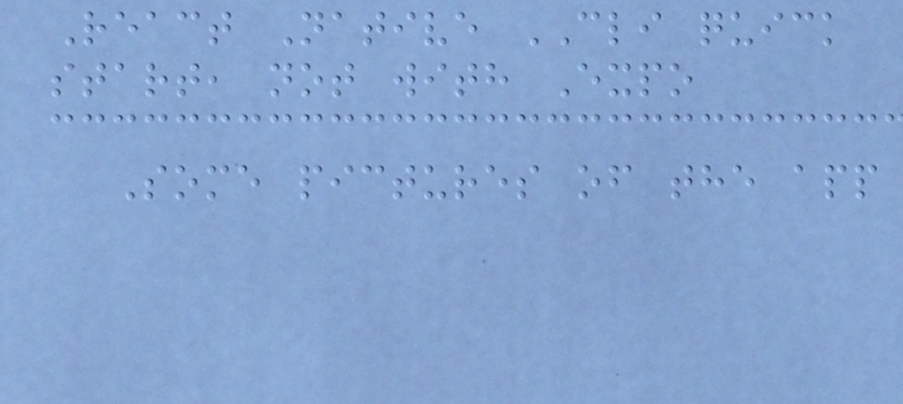React Native CLI quick
start, not with Expo
Some pictures of the app
